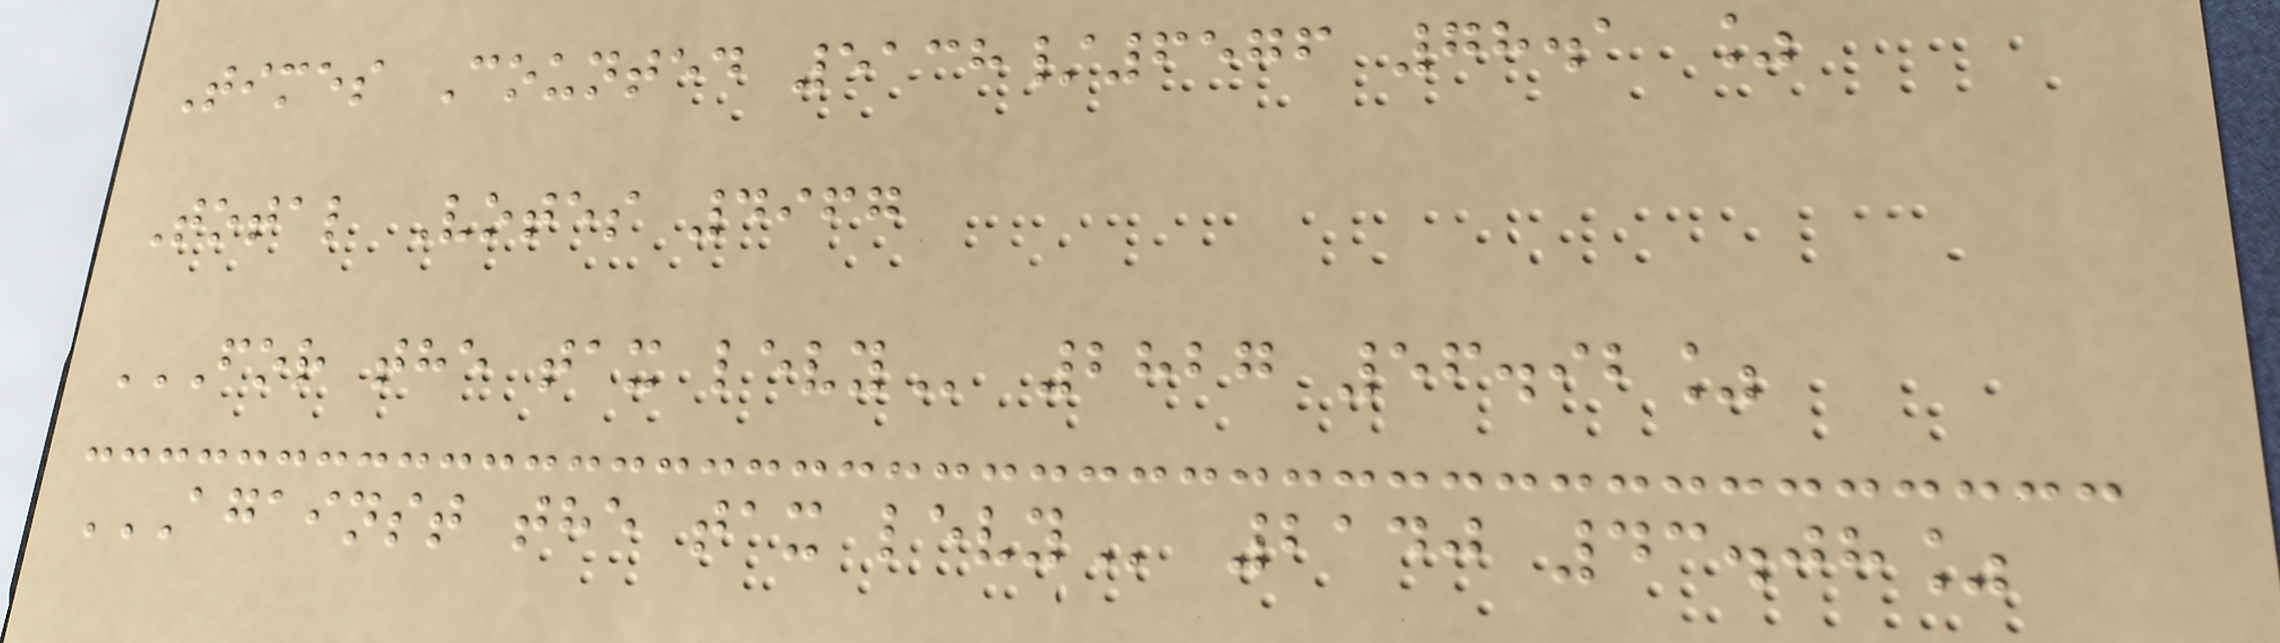Times Counted 5138/6576 78.1 %
Total Votes 4967
FOR THE TAX LEVY 2827 56.92%
AGAINST THE TAX LEVY 2140 43.08%
